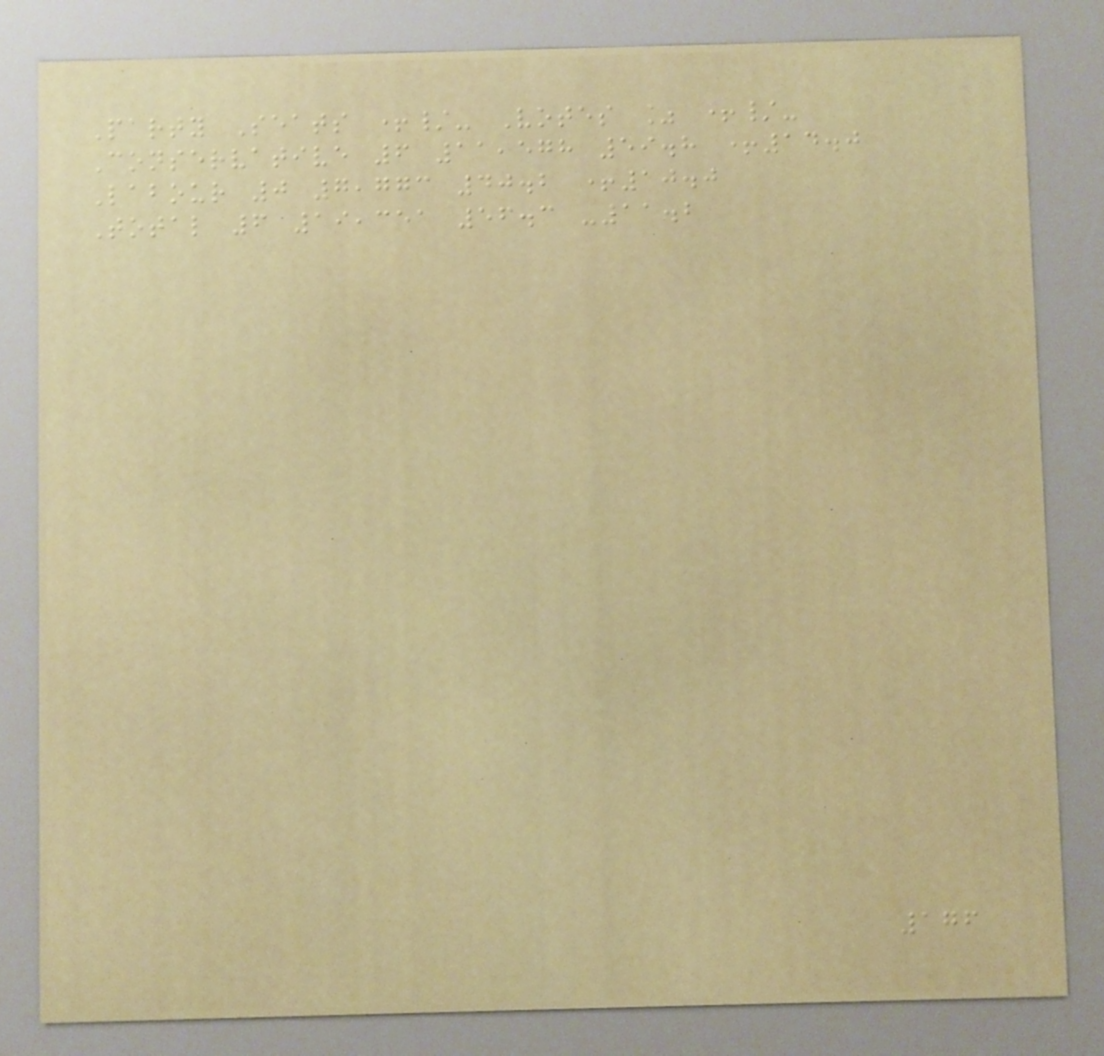Party Seats +/- Votes % +/-
Conservative 6 11,578 59.8 +14.0
Labour 0 7,773 40.2 +10.0
Total 6 19,351 56.3 -11.2
176
